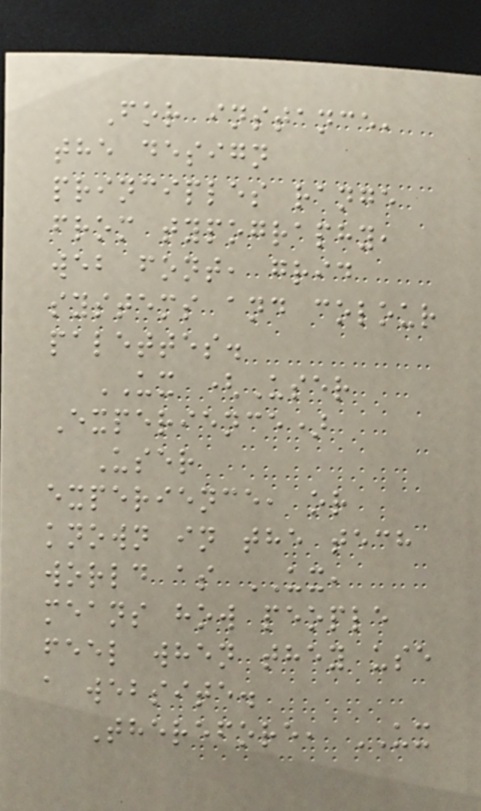For instance,
the design
principles range
from typography,
web font, grid
systems and colour
palettes.
UX (User
Experience)
User
experience, or
known in the tech
world as UX,
means how people
feel when they use
a website.
Therefore, UX
